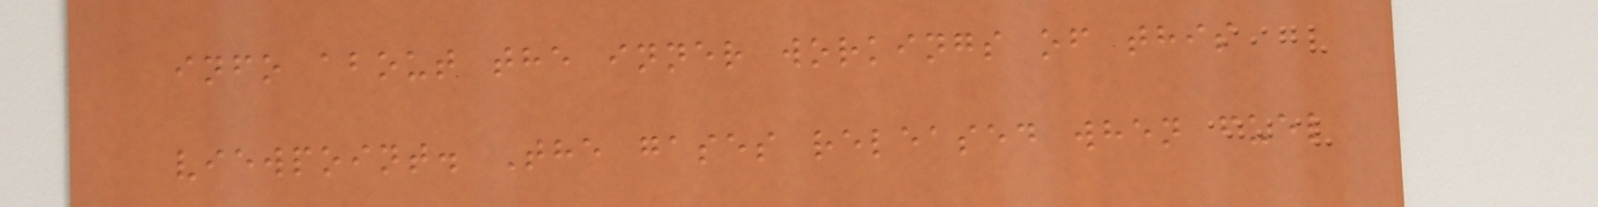info about the inner workings of this
viewpoint. The gases released when fuel
